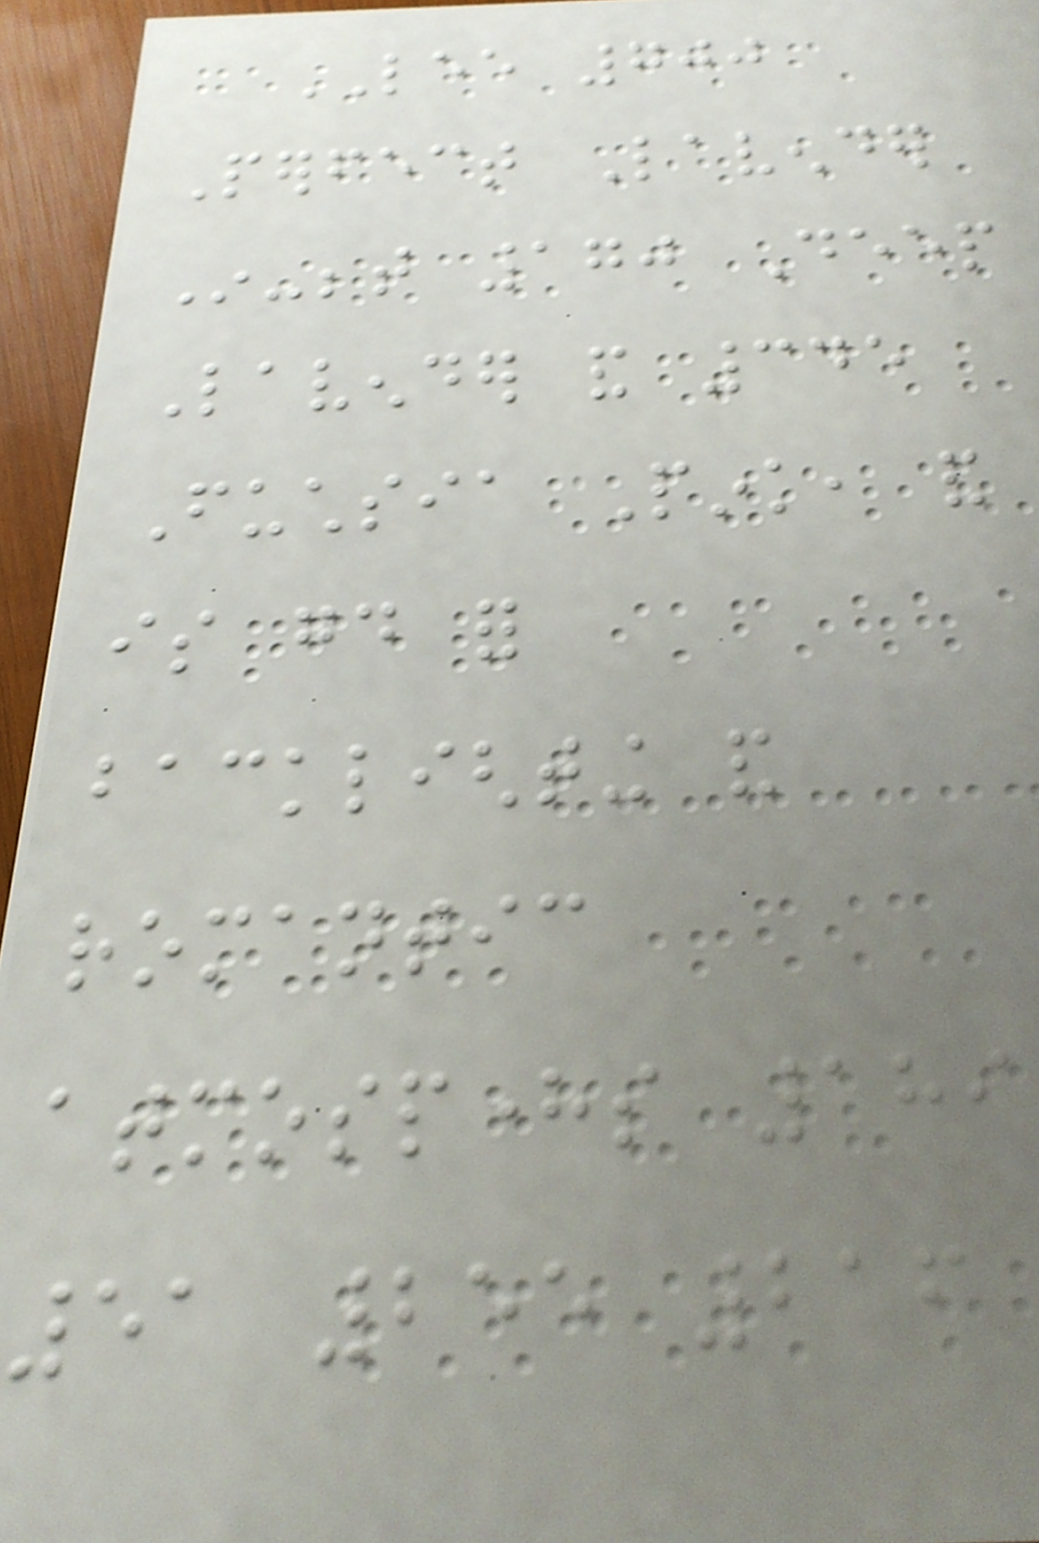LEE 700
Perfect Lavender
In-between 170 Deep
Lavender and 345
Fuchsia Pink, and
is good for
backlighting and
romantic
atmospheres 189
51 255 216
